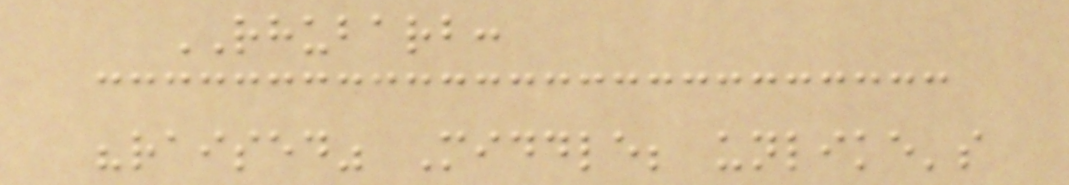RHUBARB:
"raised" Middle; unlike's
